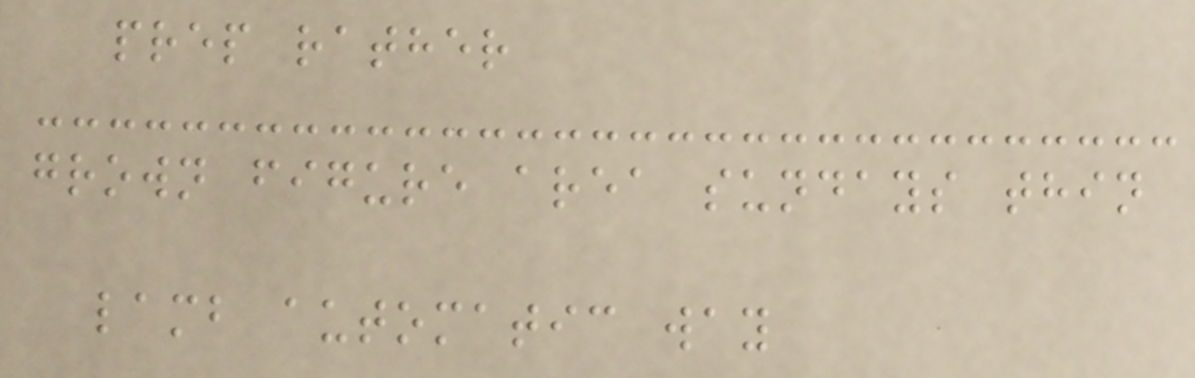prep rather
grown figure area sundays thin
lamb automatic way
